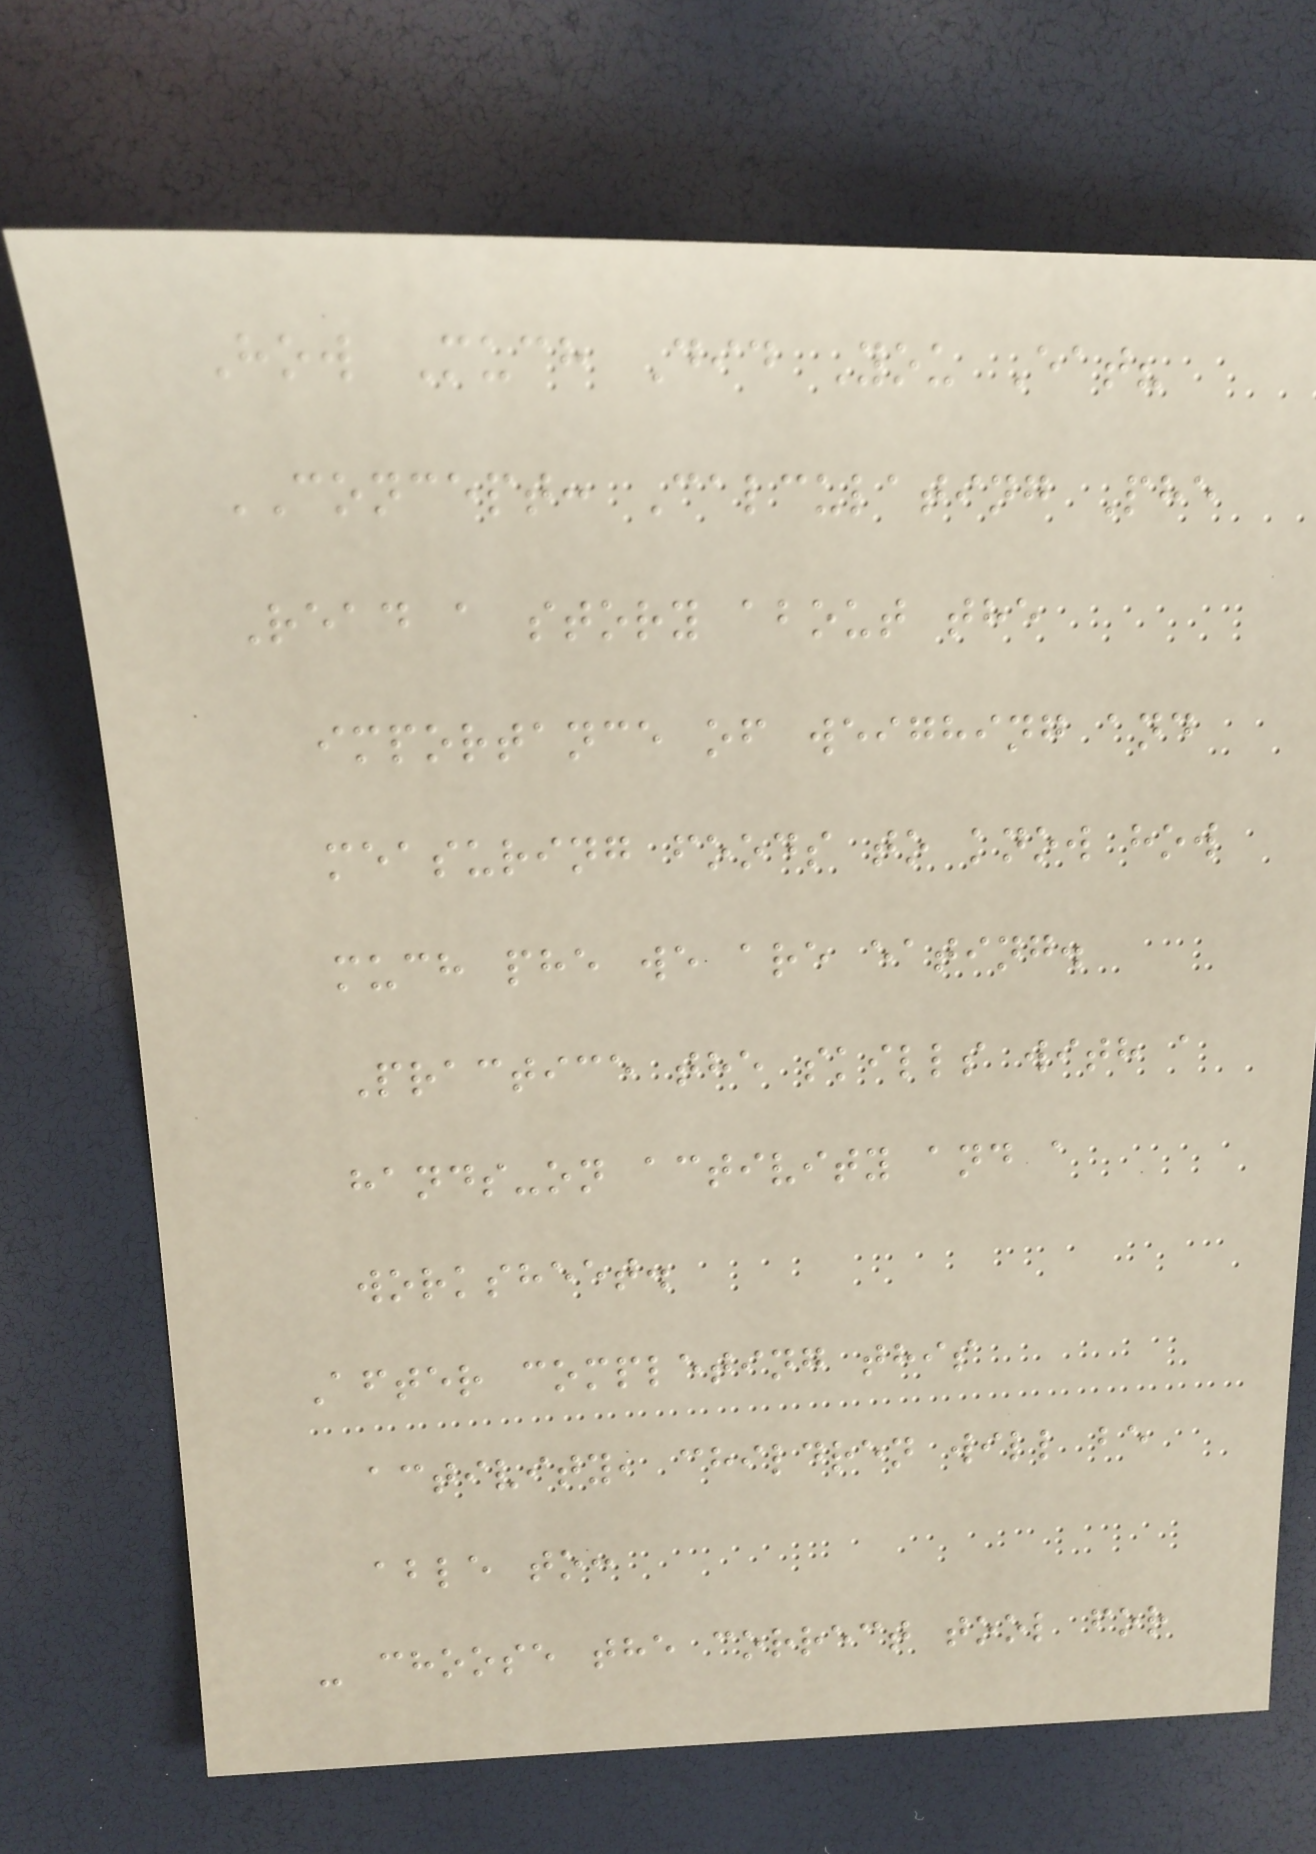How Much Did You Eat?
CONCEPT: Calculating Phe
Read a story about the
importance of weighing and
measuring foods to know how
much phe we are eating.
Practice the skills with a
hands-on activity and a
worksheet.
After completing this
activity, children will be
able to:
- choose the correct tool for
